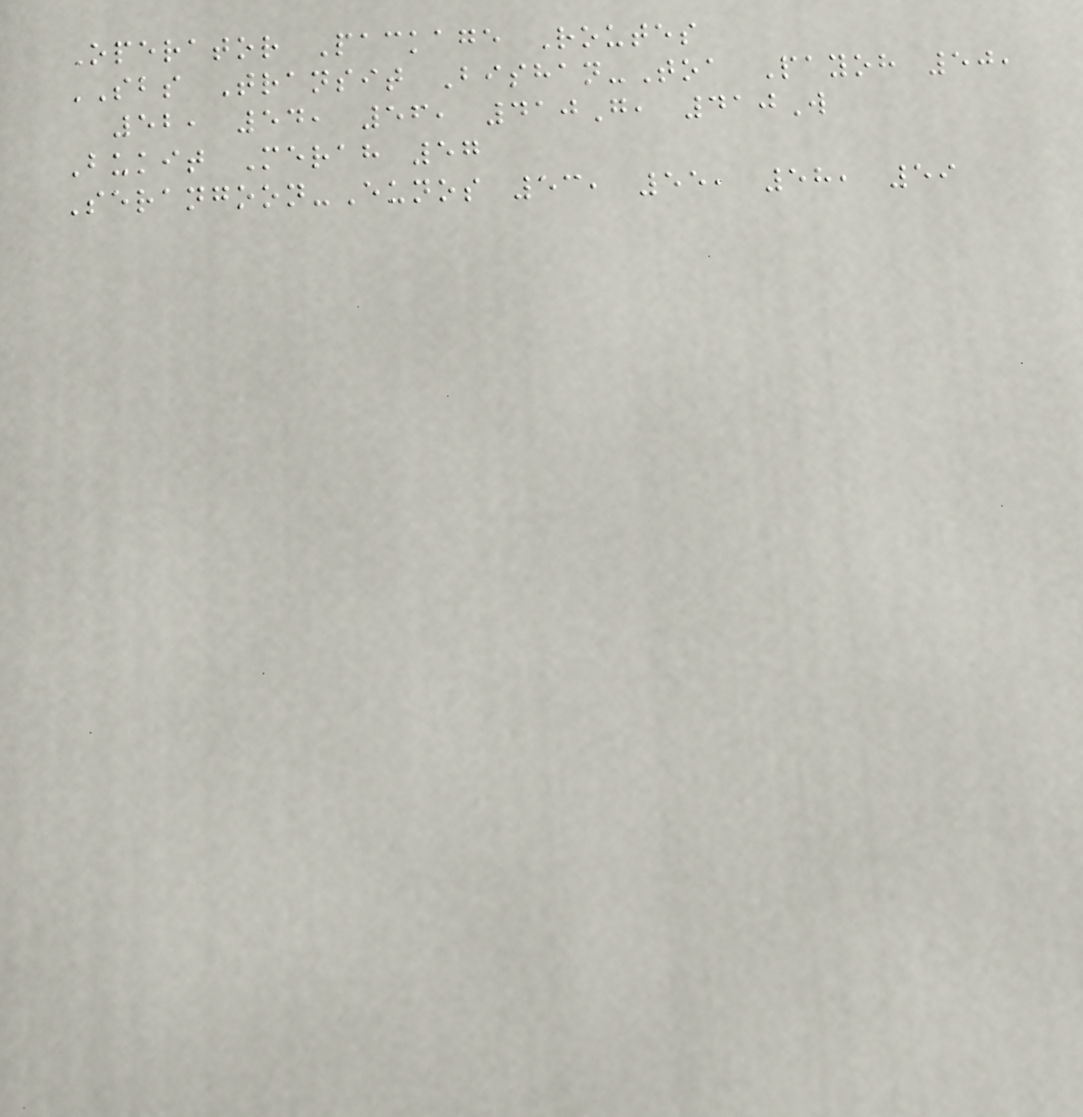Operator Package Routes
SBS Transit Bishan-Toa Payoh 50,
52, 54, 56, 410G, 410W
Bukit Merah 57
Serangoon-Eunos 53, 55, 58, 59
